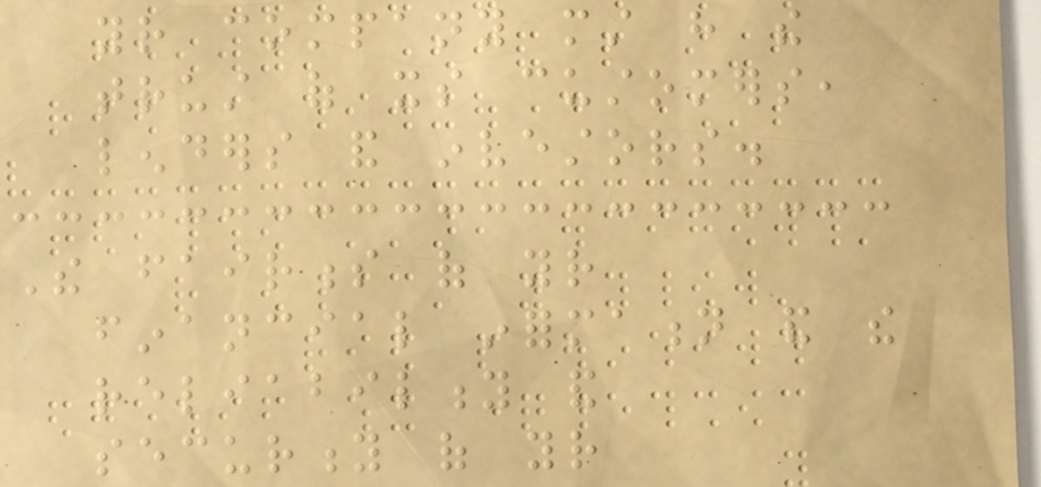your company must have the
trust of its customers,
lenders and investors.
The fairness of your
financial information and the
reliability and
security of your
